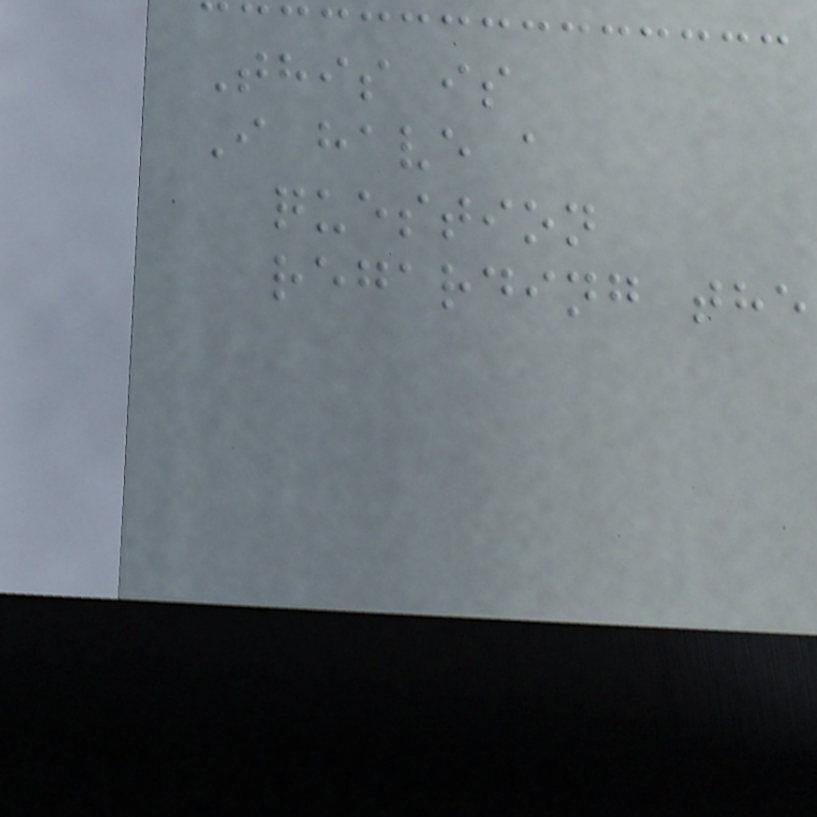This is
I have a
question
regarding the
